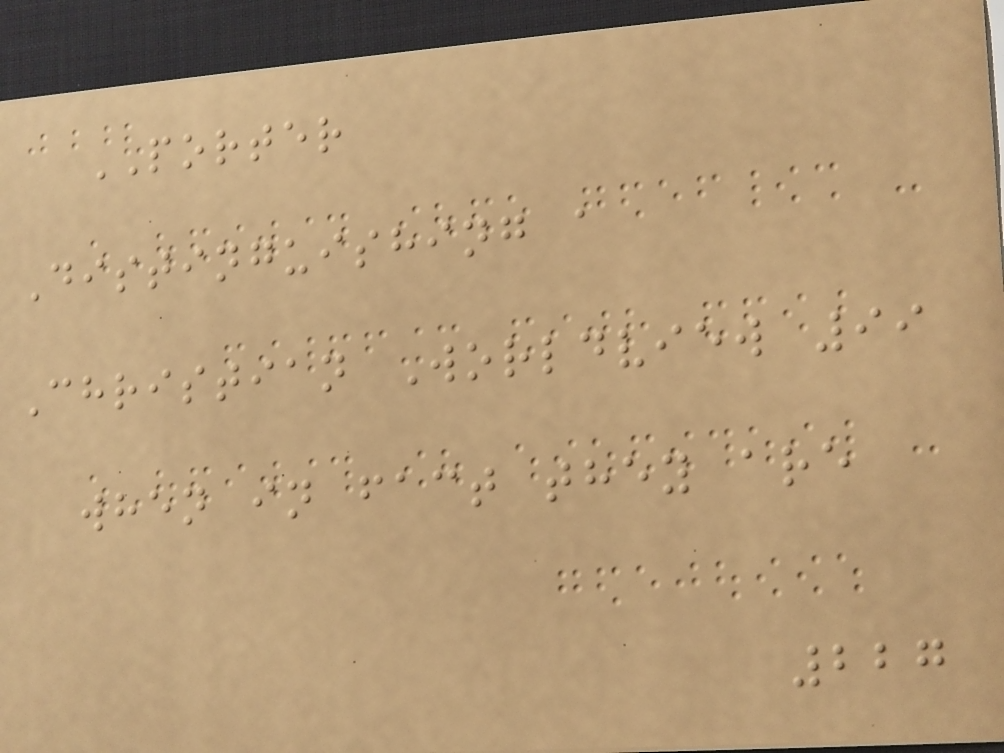PORTER
Distinguishing a
Christian Worldview 99
when in fact they are
227
